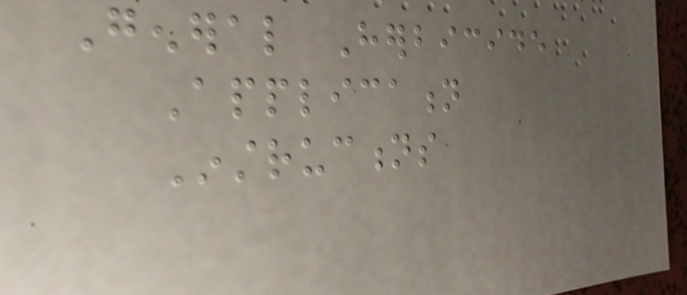General Herbicide
Application
Instructions
